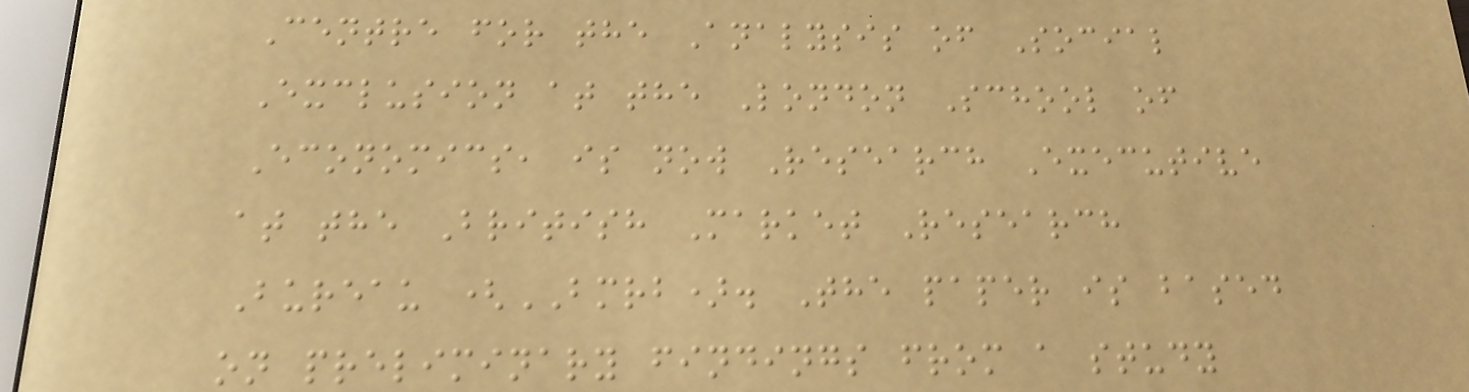Centre for the Analysis of Social
Exclusion at the London School of
Economics, is now Research Executive
at the British Market Research
Bureau (BMRB). The paper is based
on preliminary findings from a study
